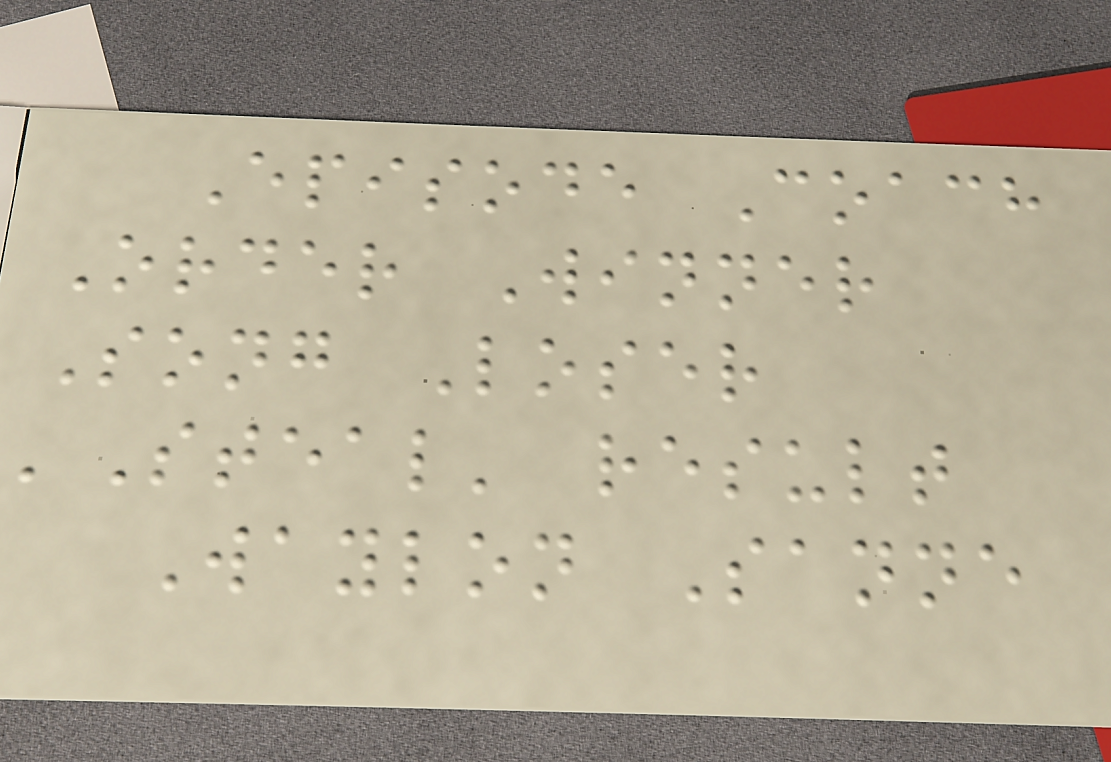Episode Coach
Order Winner
Song Loser
'Steal' result
Waylon Sanne
